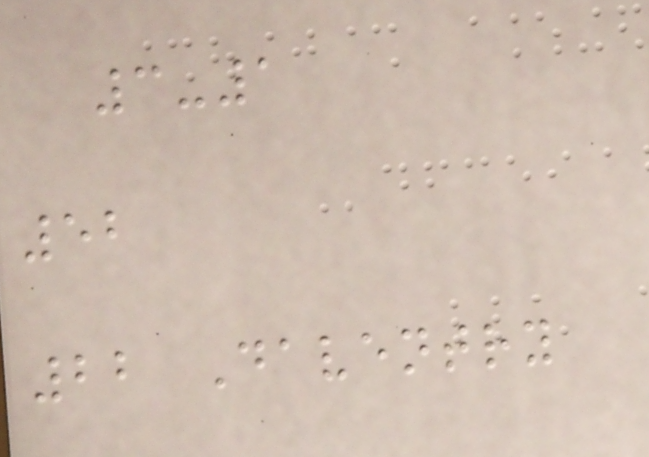3-1
52
22 Daventry
